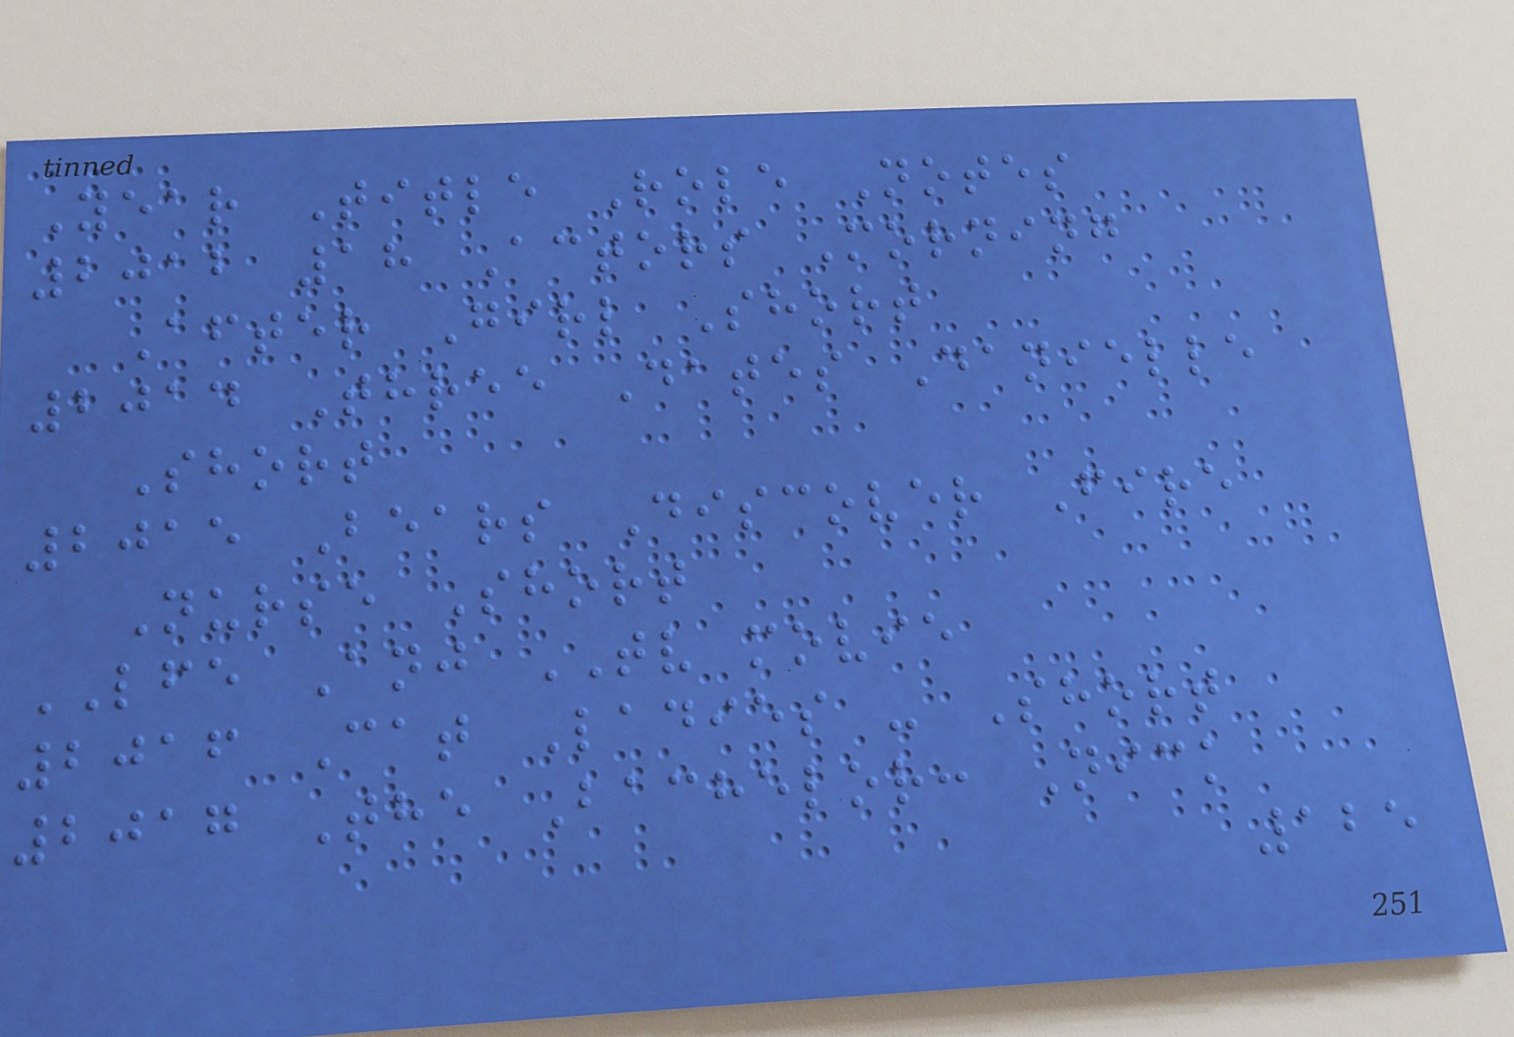Year Title Role Notes
2012 18 Actors Morning
After Girl Short
2014 Three Dates Danielle
Short
2015 Bears Discover Fire
Nurse Short
LFE Anj TV movie
2016 Cat Ladies - Short
2017 The Bachelor: Nick
125
